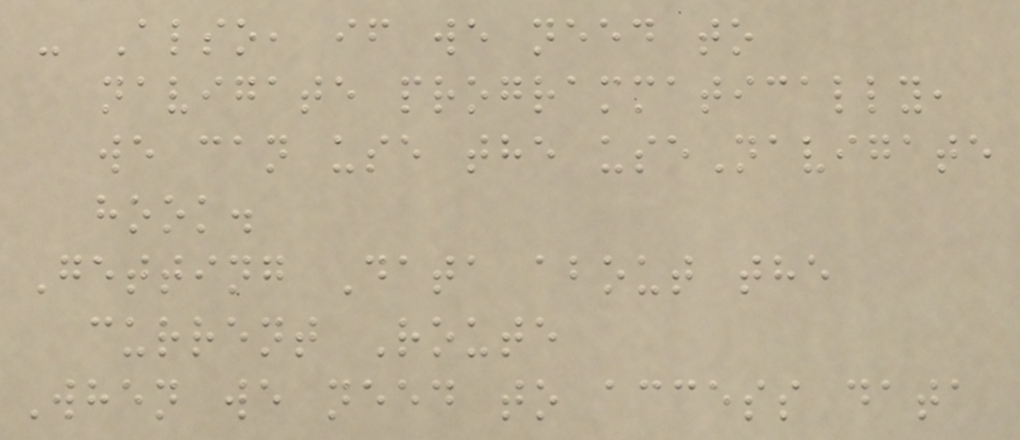- Also, if we need to
navigate programmatically,
we can use the useNavigate
hook.
Getting Data about the
current Route
When we need to access data
